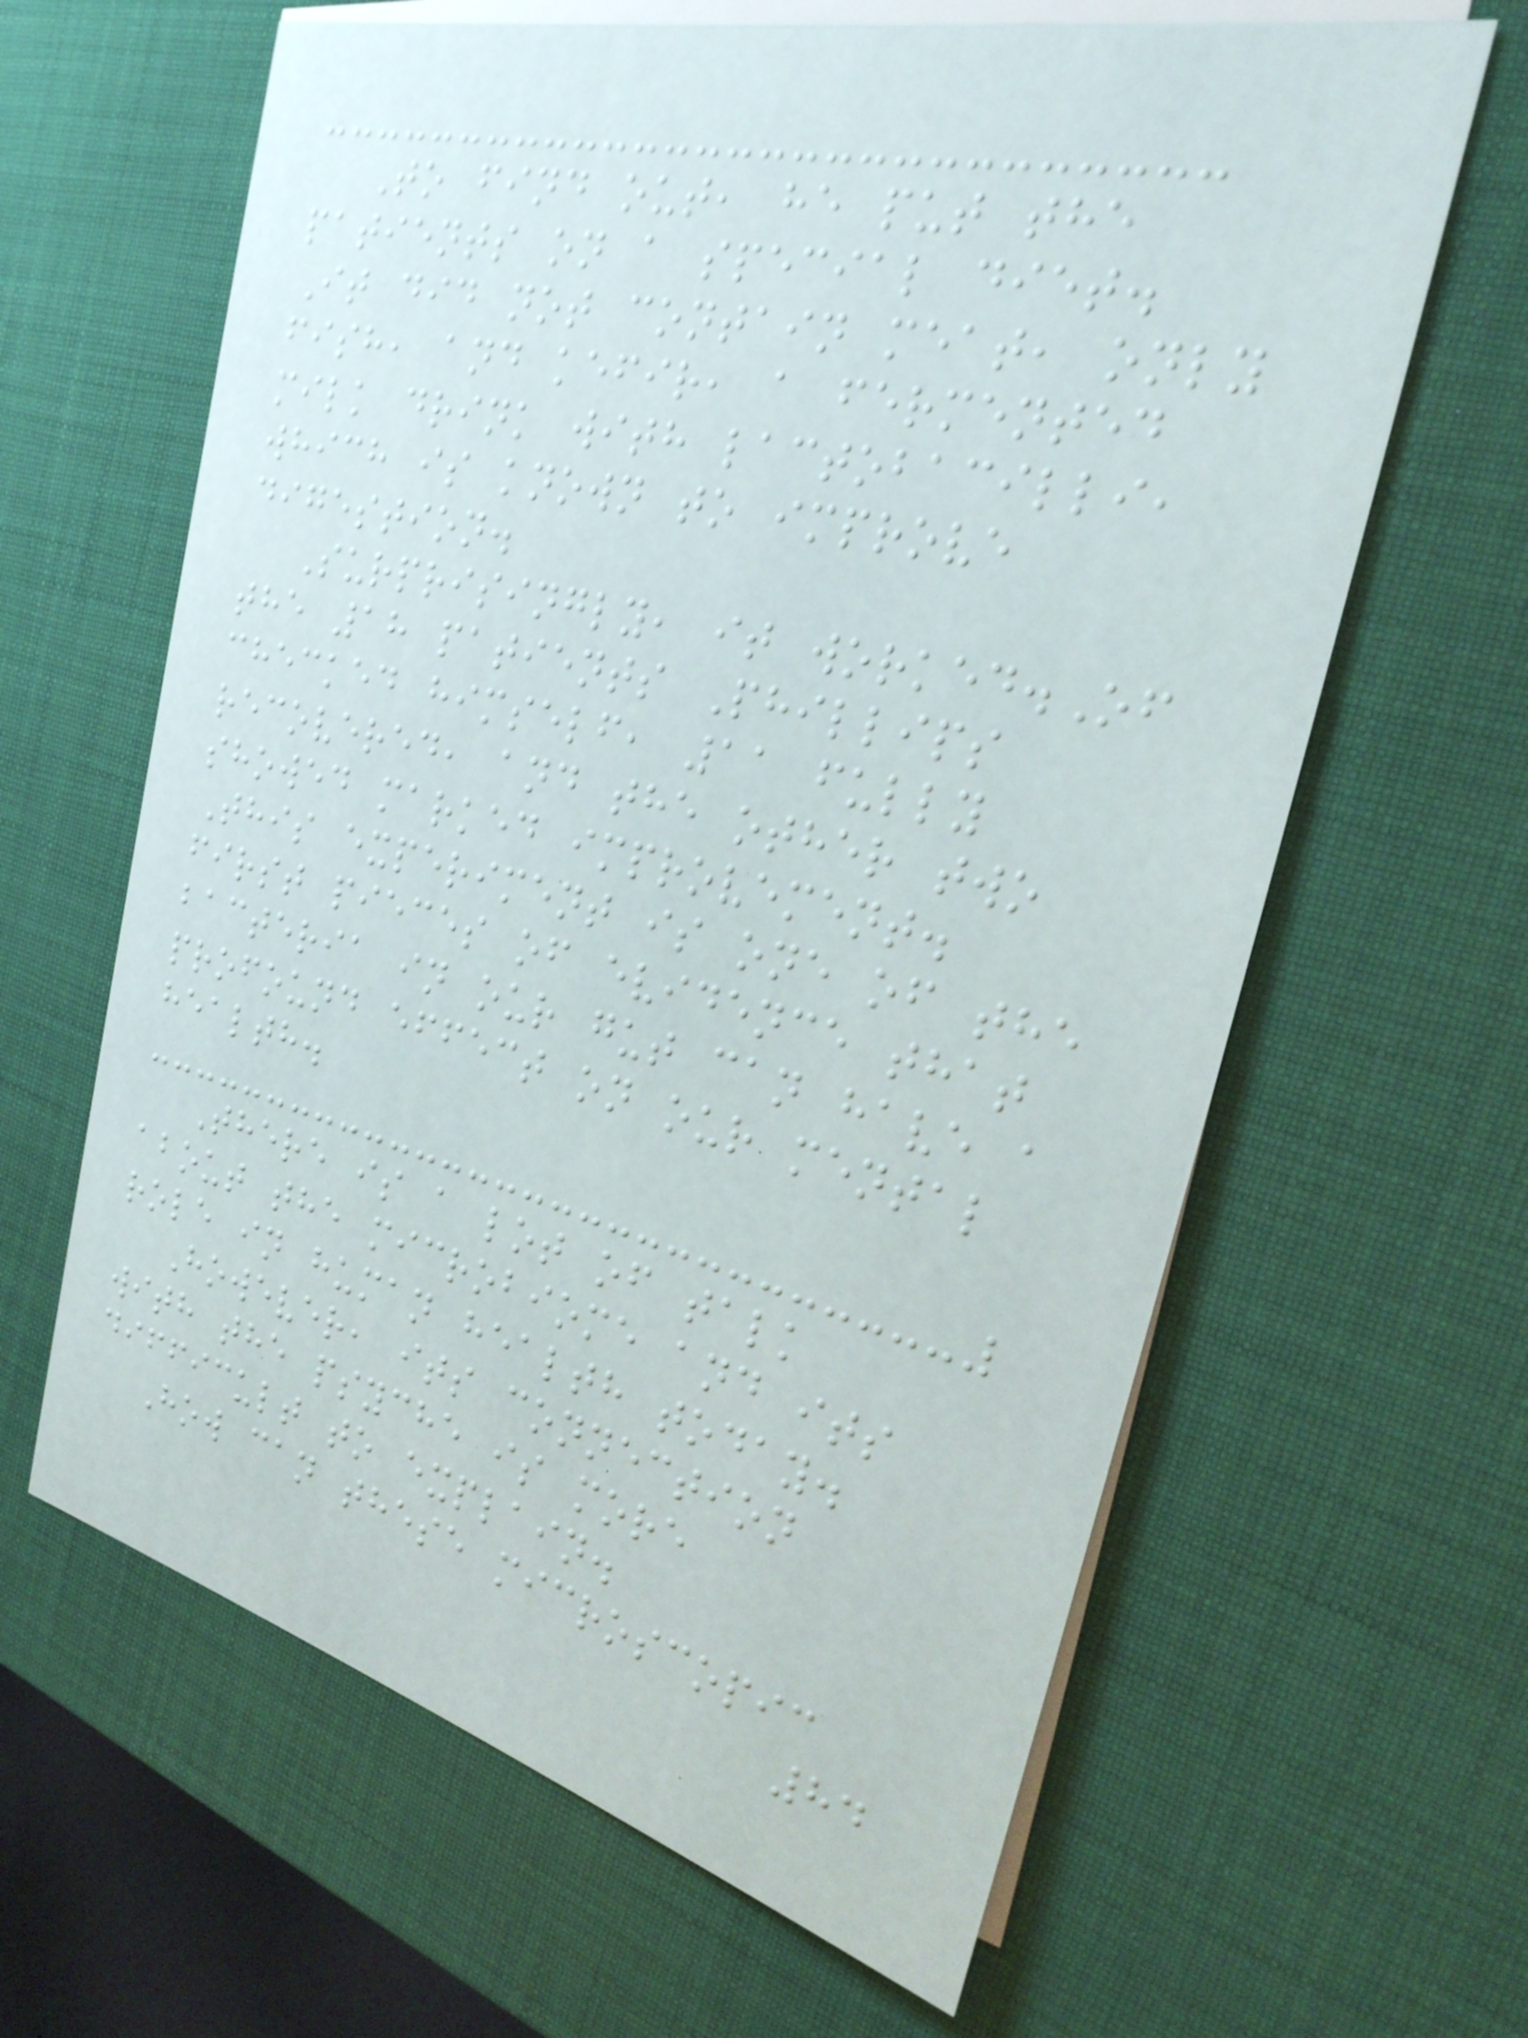To find out, he put the
patients on a special diet.
It did not contain meat, only
fish, and kefir, a fermented
milk drink with lactobacilli,
which is known to improve
digestion.
Surprisingly, it worked.Of
the 18 patients Phillips
checked himself, 11 fully
recovered, and the other two
showed marked improvement.
This experiment is one of the
first pieces of evidence that
bacteria in our gut can have a
profound effect on our mental
health.
There is a lot of talk
about the microbiome and its
role in human health today.
However, its connection
with the psyche is more
difficult to explain.
How can these microscopic
84
